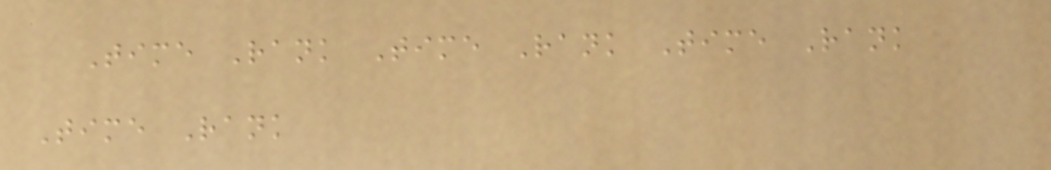Time Rank Time Rank Time Rank
Time Rank
